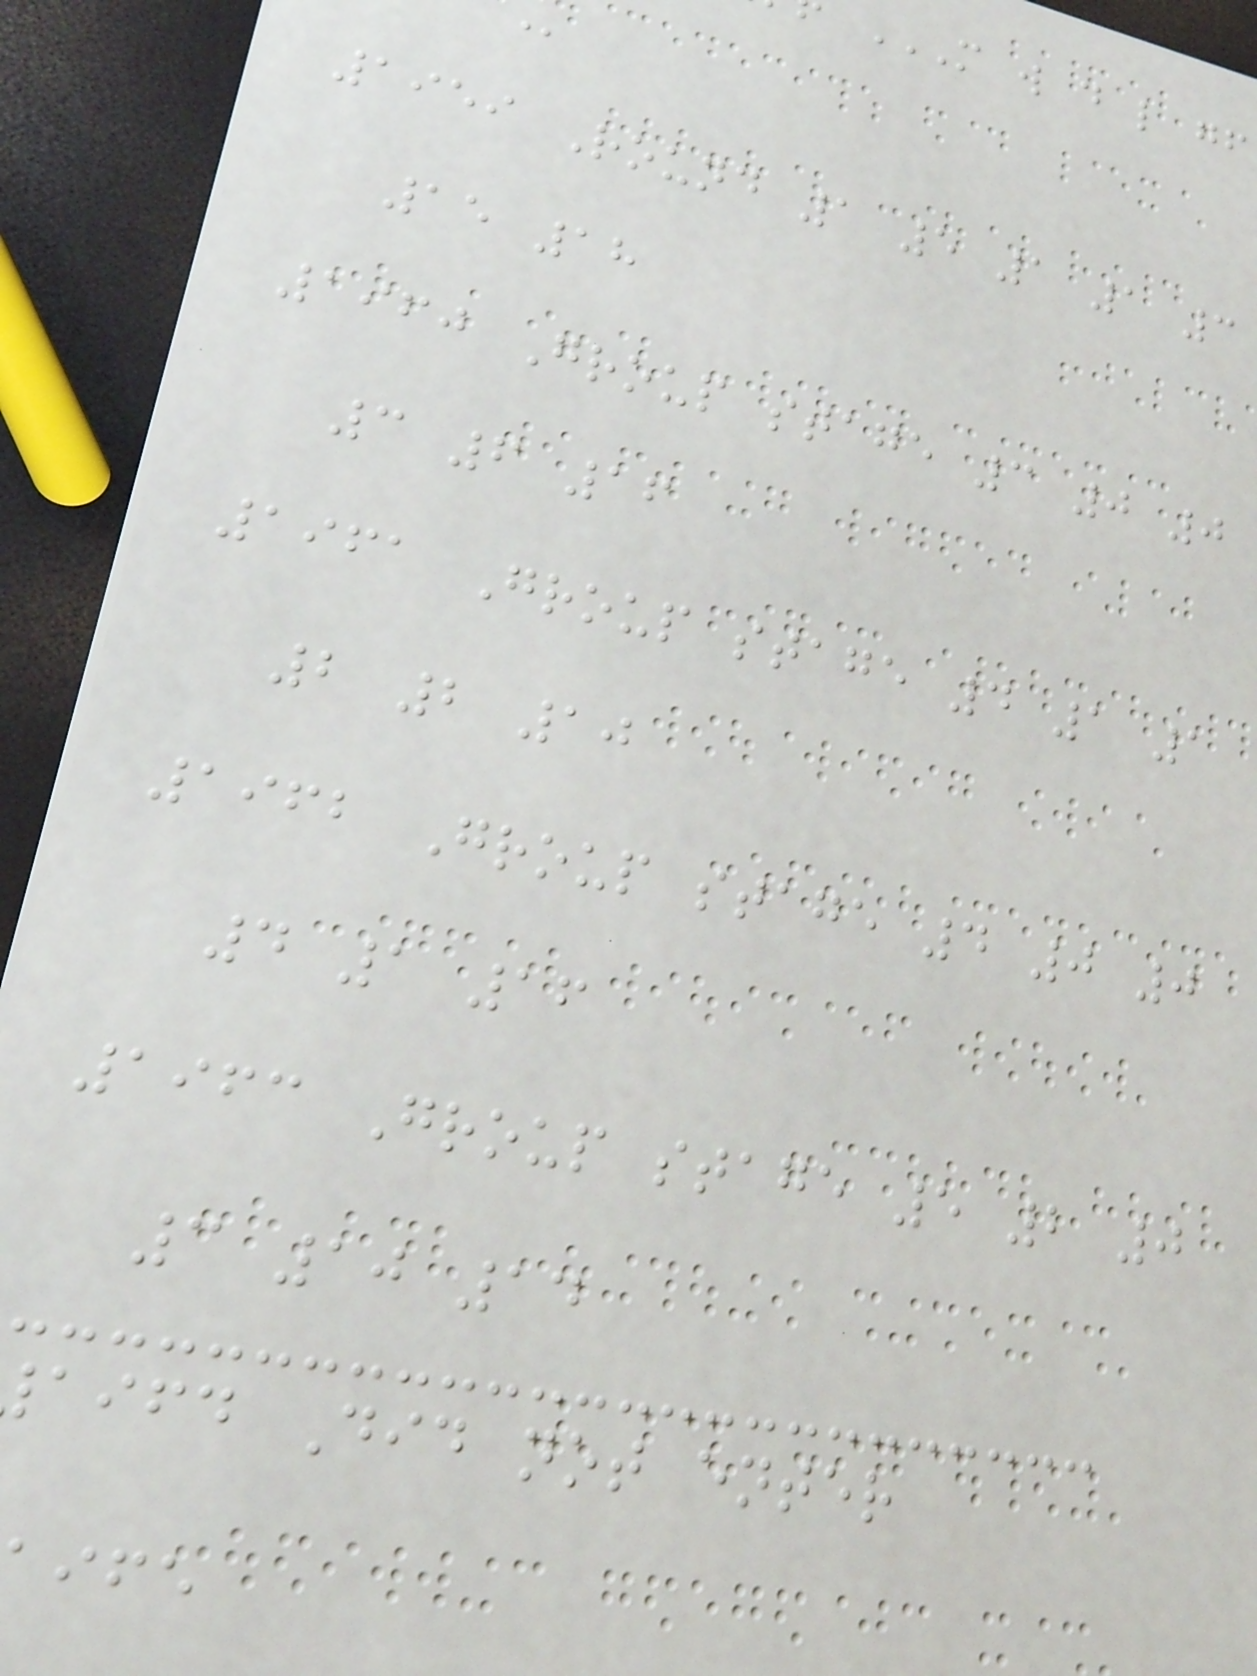1959 Round 1 5 1 1 3
15 18
1960 Group stage 3 0 0
3 6 16
1961 Group stage 4 1 1
2 2 10
1962 Group stage 4 0 0
4 1 16
1963 Group stage 5 2 0
3 10 14
aifd Did not enter
